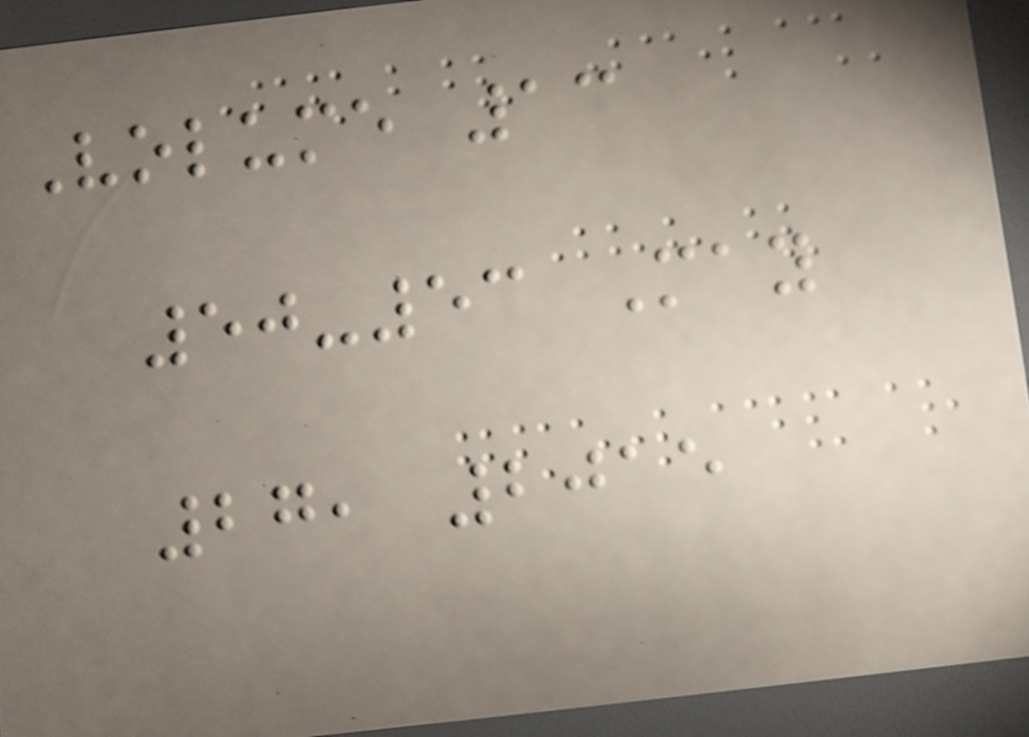Volume 13
50-53 May
27, 2015
